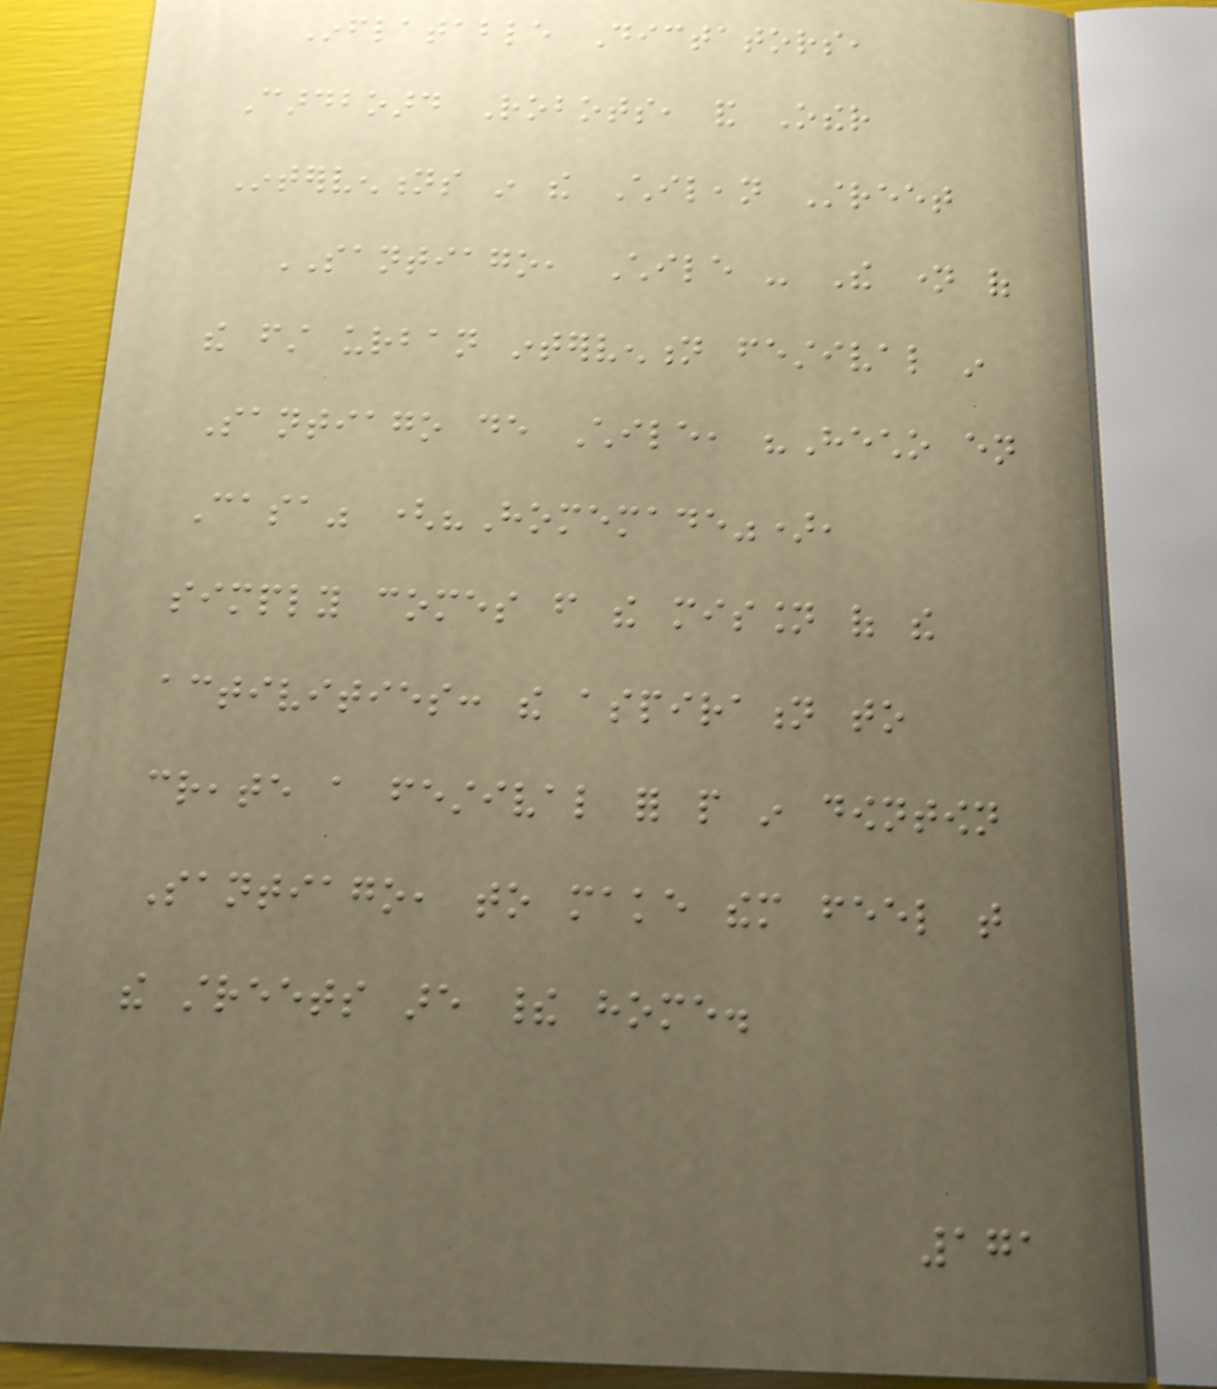Inflatable Dictators,
Cardboard Robots, and Other
Interventions in the Chilean Street
SANTIAGO, Chile - The name of
the first urban intervention festival in
Santiago de Chile, "Hecho en
Casa" ("Homemade"),
simply comes from the mission of the
activities: the aspiration to
create a festival for people in downtown
Santiago, to make them feel that
the streets are their home.
171
